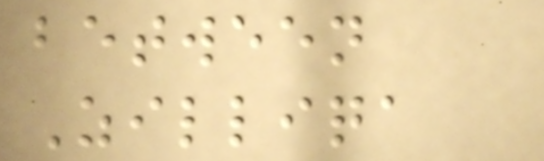between
Zilliqa
